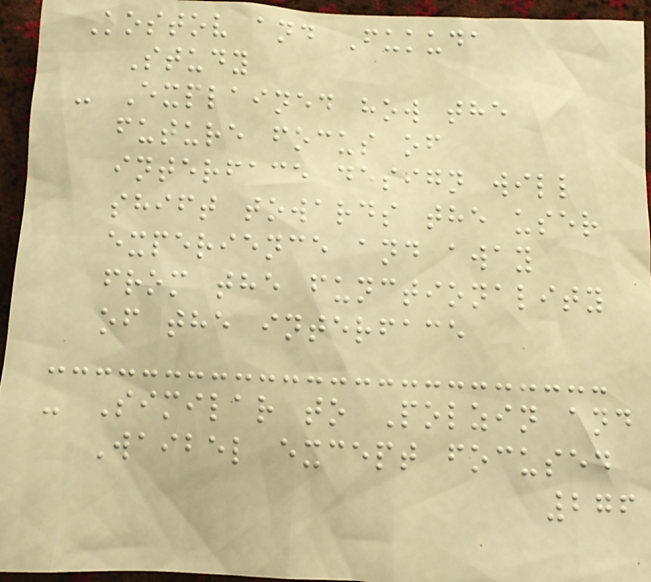Kostov and Fukuda
Study
- Explained how the
future focus of
interface design will
shift towards the user
experience and away
from the functionality
of the interface
- Similar to Polzin and
Waibel except focused
276
